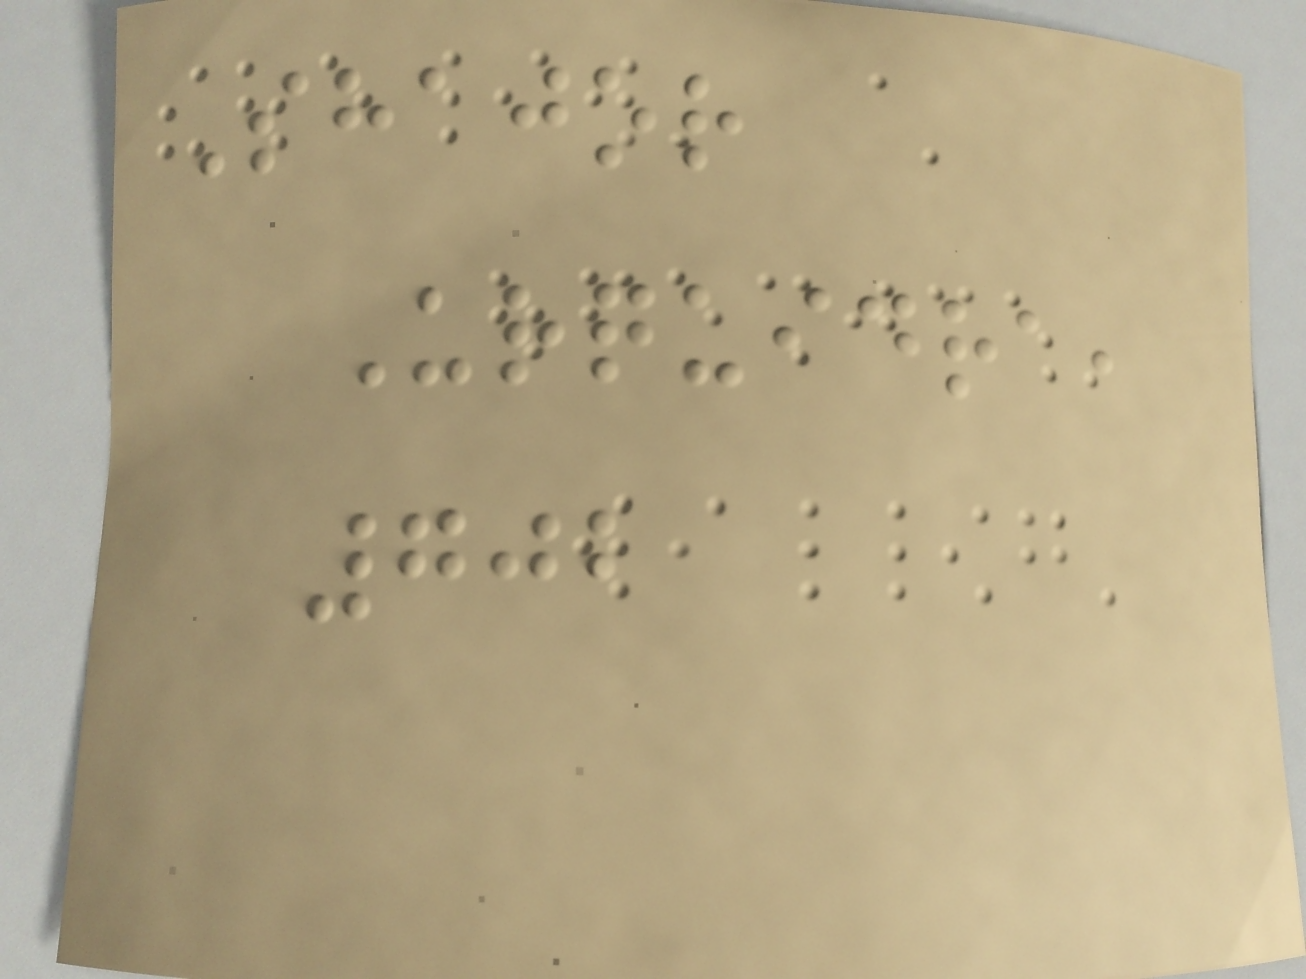Shajor
Urquidra,
702
